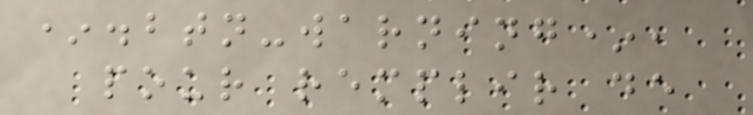*.btn-warning*,
pour remplir de
